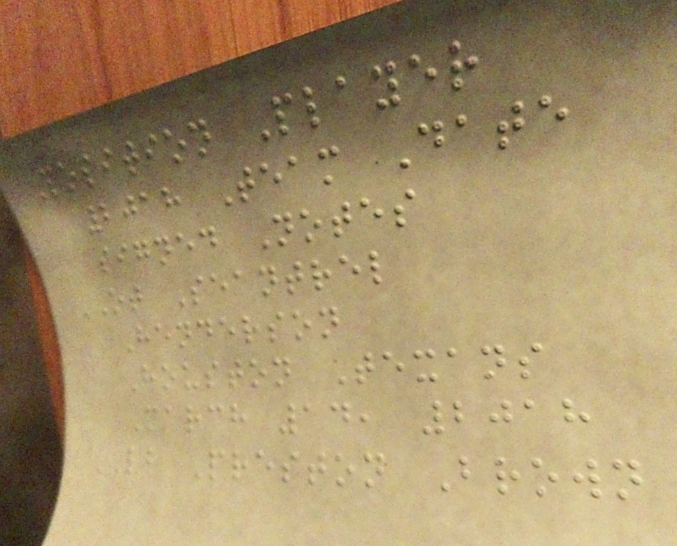Position Player
2018 Team Date
signed Notes
OT Seantrel
Henderson
Houston Texans
March 14, 2018
LB Preston Brown
